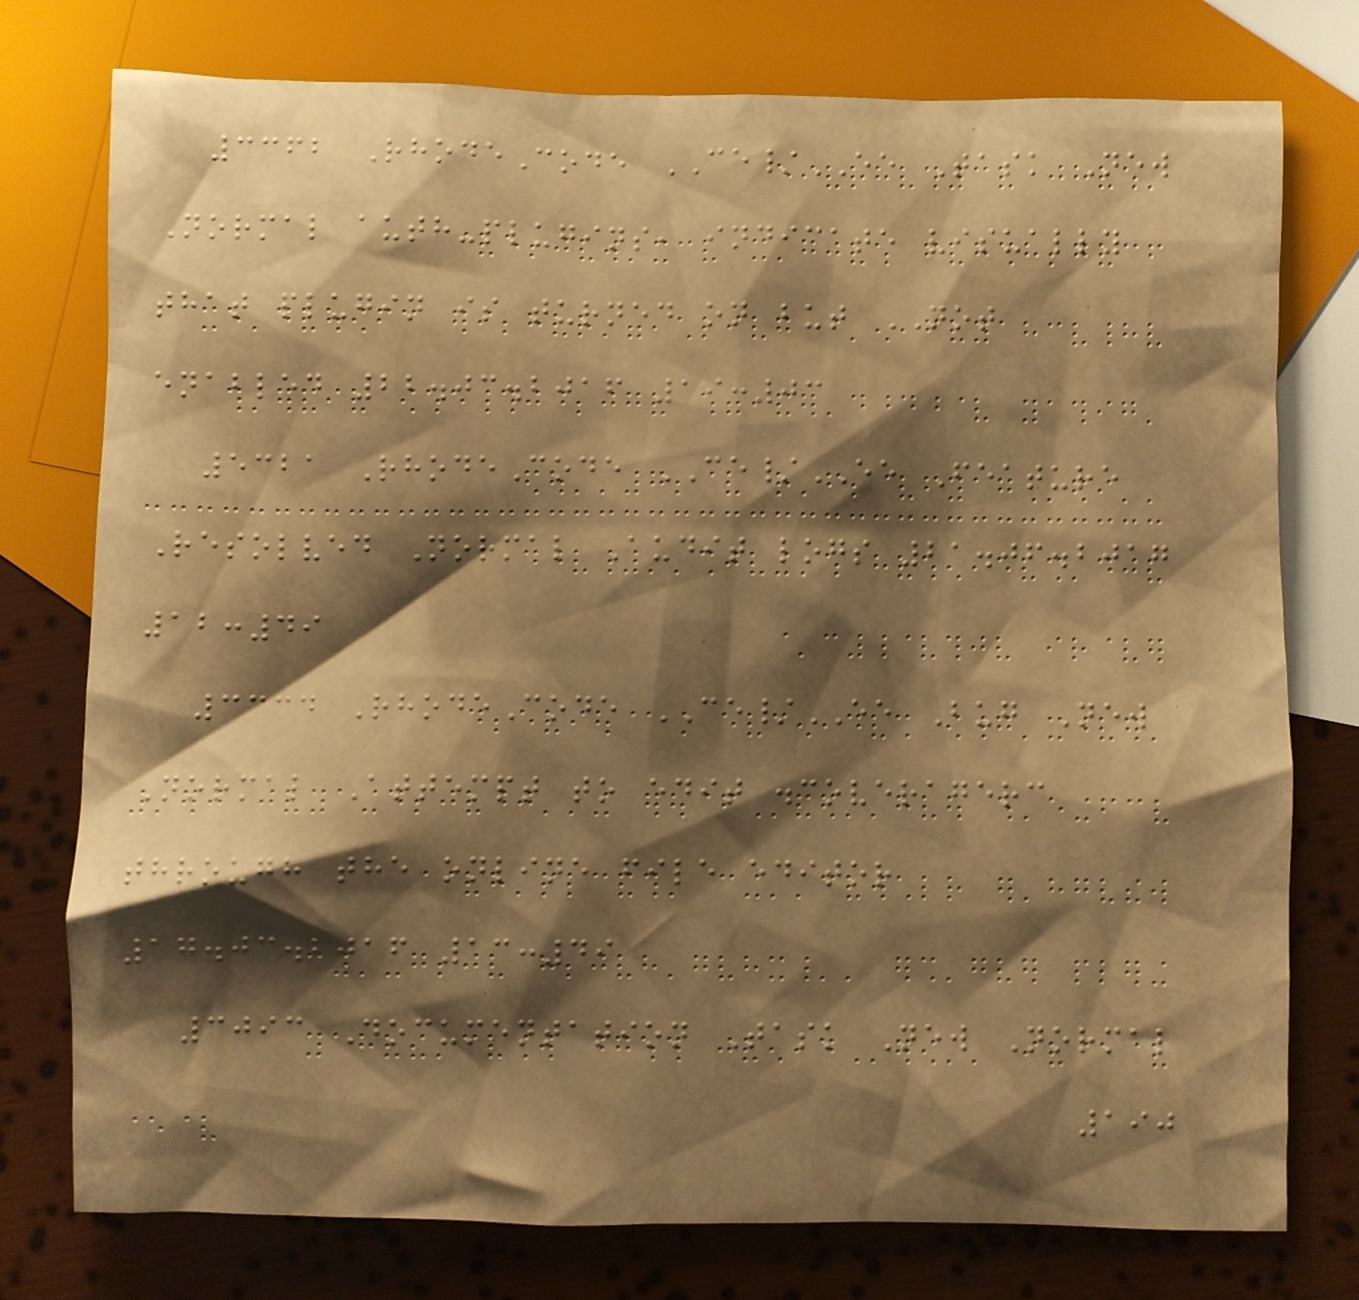3362 RhodeCode CE/EE Task New
Normal auth-plugins, indicate visually
that plugin is turned on but NOT
enabled 22.03.2016 19:03
5321 RhodeCode CE/EE Feature
Resolved Normal Audit logs 21.06.2017
12:49
3334 RhodeCode CE/EE Bug New
Normal Attempt to edit .coveragerc
through the online file editor
17.03.2016 13:49
3093 Documentation Task New Normal
190
